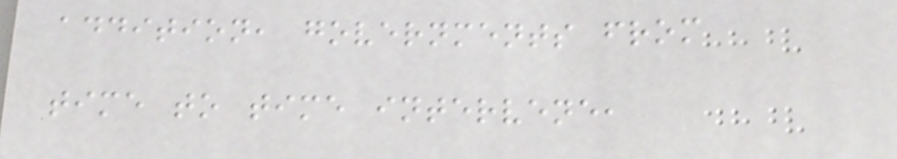addition, governments from
time to time intervene,
